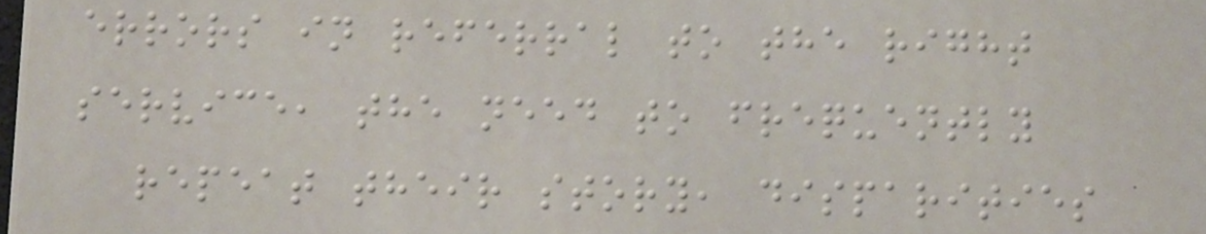errors in referral to the right
service, the need to frequently
repeat their story, disparities
